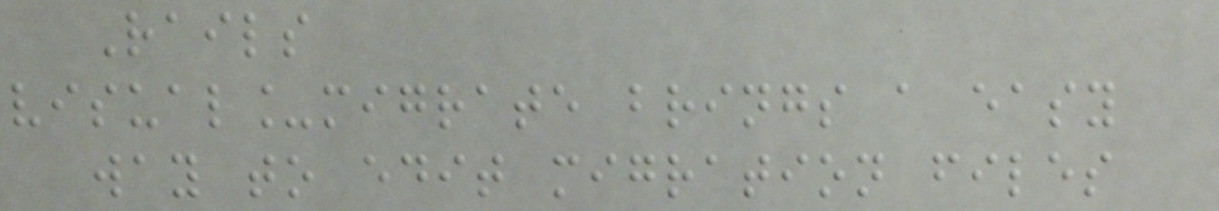Rails
visual_migrate brings a easy
way to edit migration files
